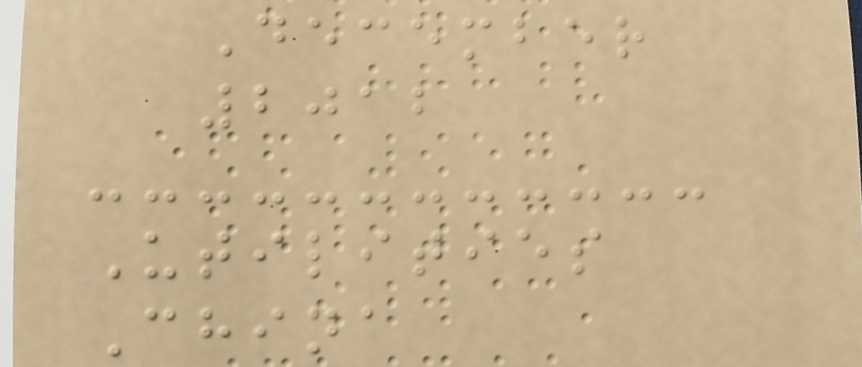December
2012
Utilities
China
